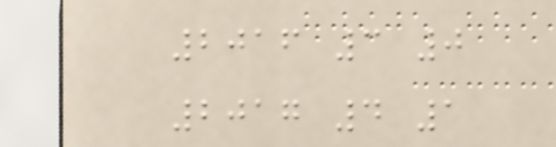2016 3 0
2017 4 1
